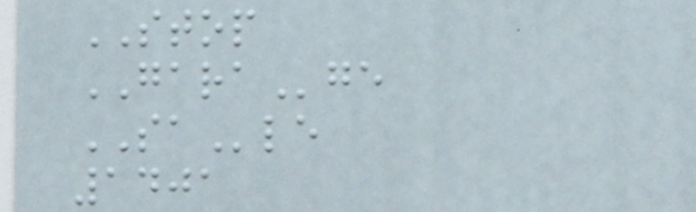STOP
GARAge
SAle
1401
